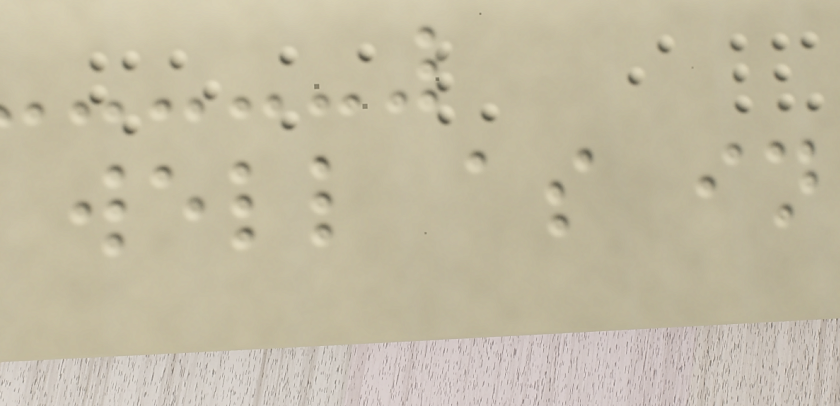well as in
